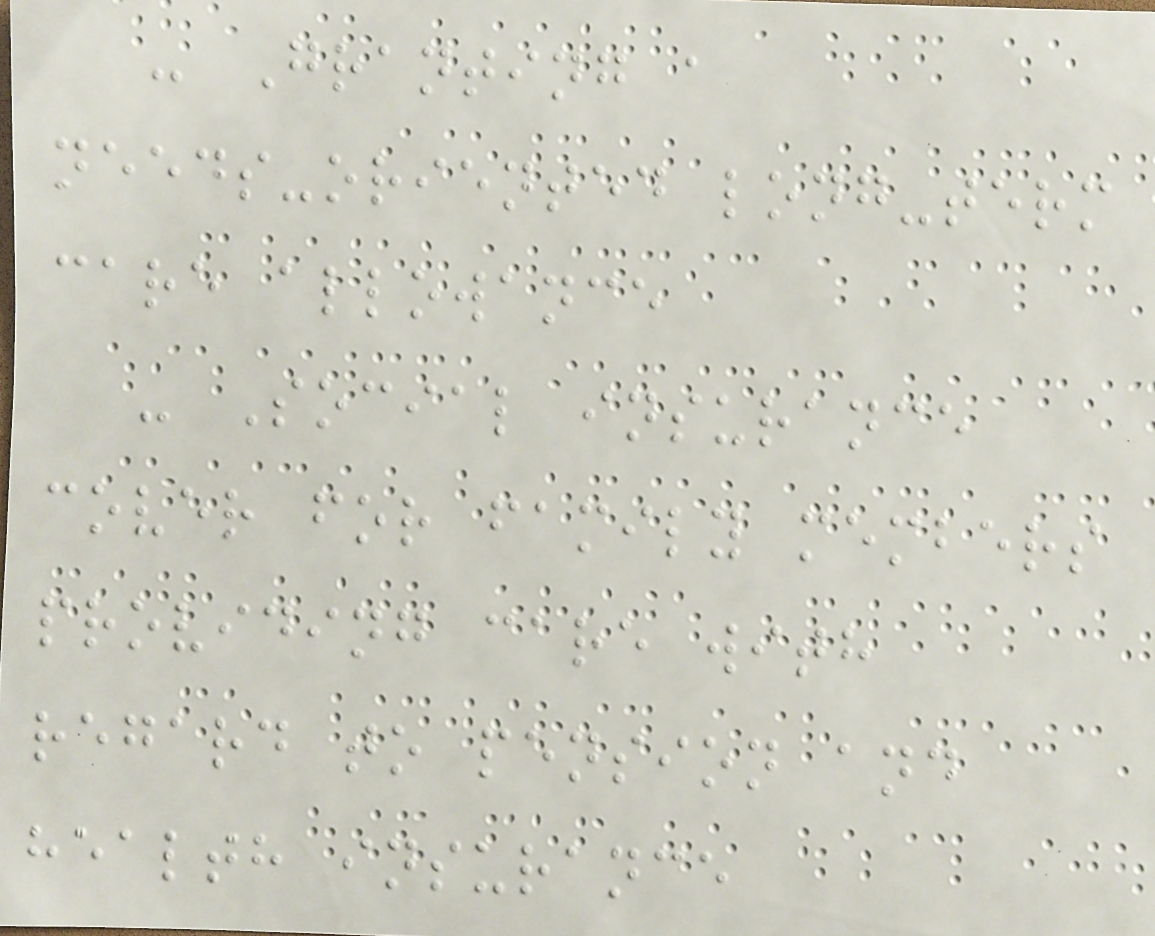- Granting a
needs-oriented long-term
care allowance
- Social insurance
cover for family members
providing care with
regard to pension and
health insurance
